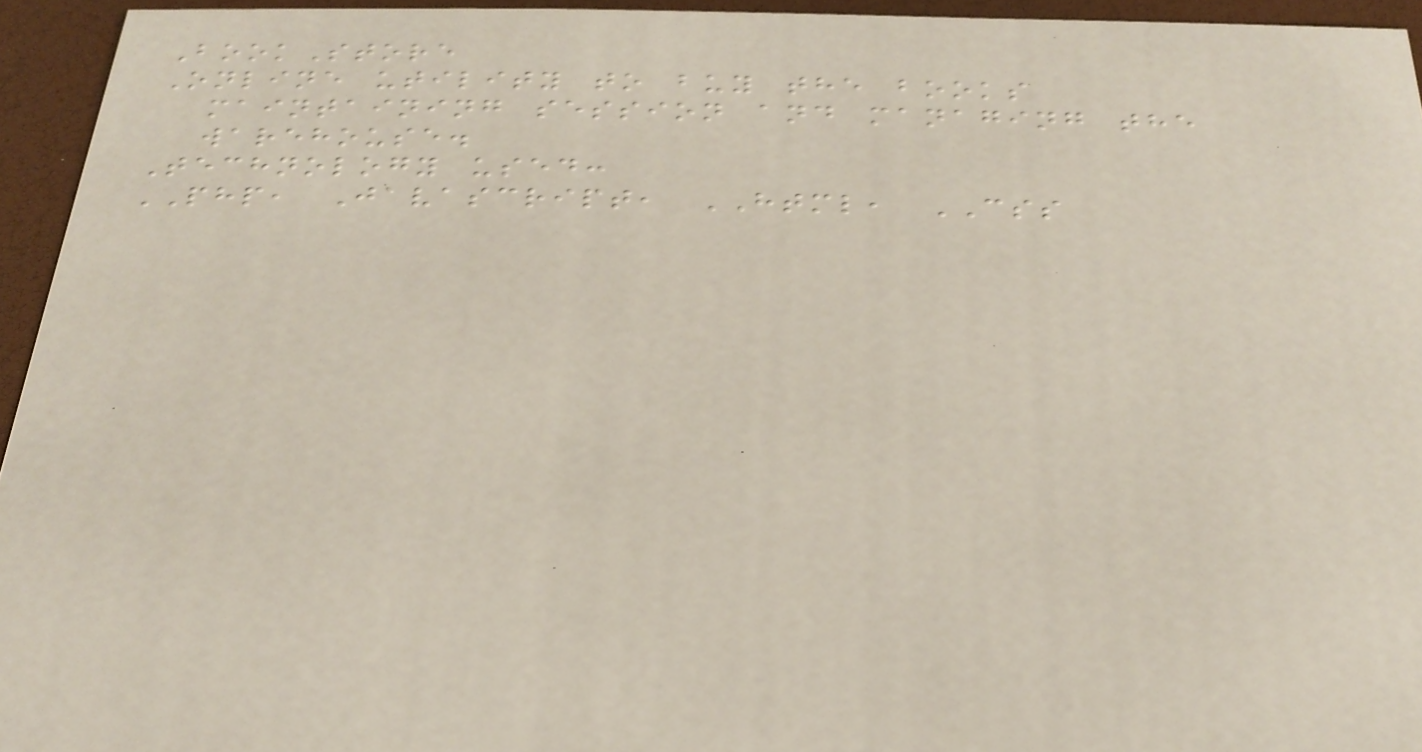BookStore
Online utility to buy the books
maintaining session and managing the
warehouse.
Technology used:
PHP, Javascript, HTML, CSS
